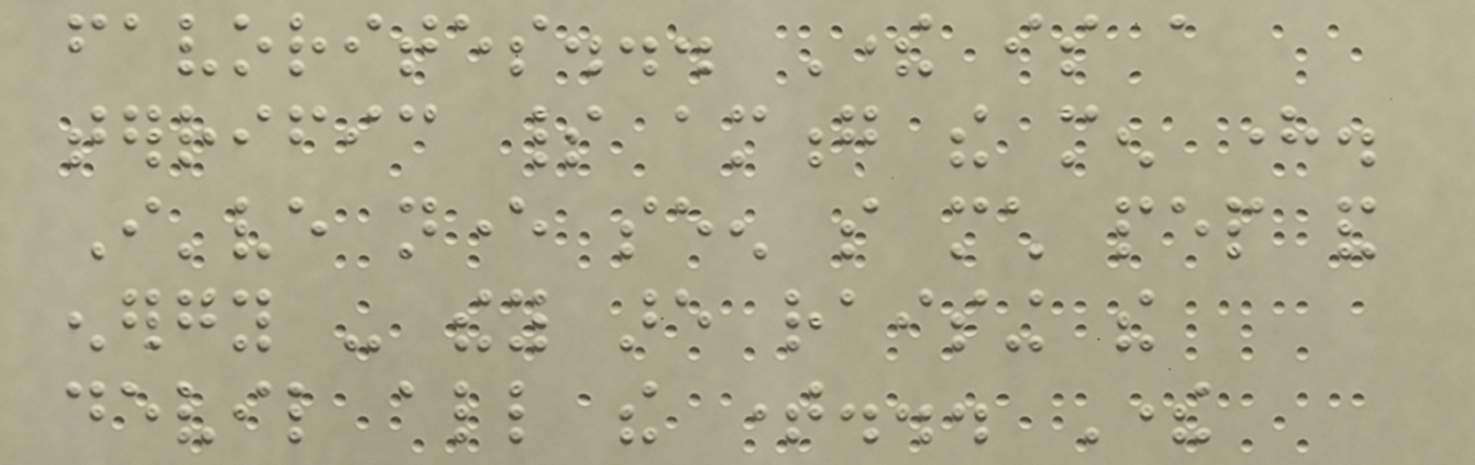favorites... There is a
terrific spirit among the men here.
I've never seen so much pep and
energy - they are raising the
devil all the time... There
